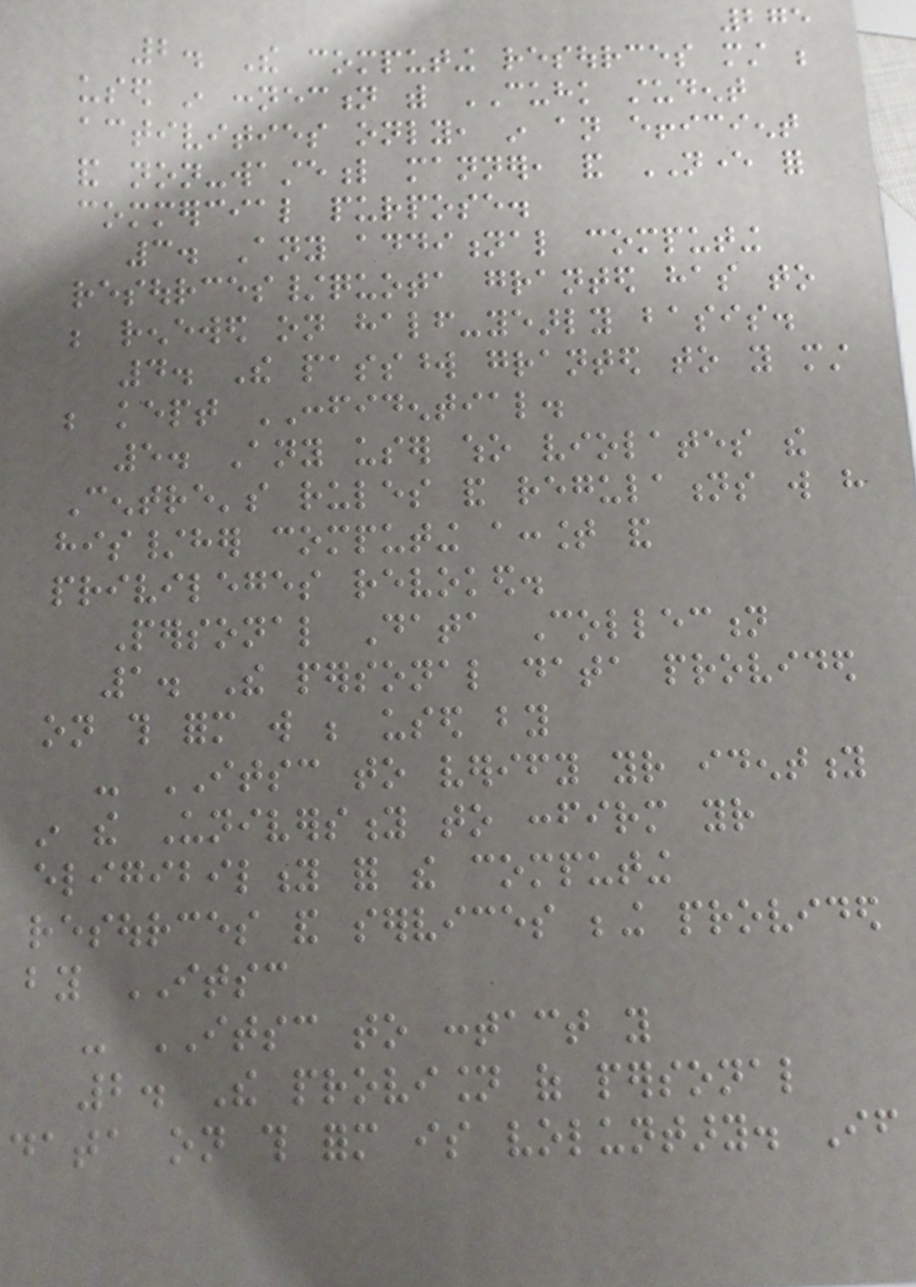275
2. The computing resources must be
used in connection with CUHK student
activities only, in an efficient
and non-wasteful manner, and NEVER for
commercial purpose.
3. Any additional computing
resources/quota granted has to
be renewed on half-yearly basis.
4. The password granted to you must
be kept CONFIDENTIAL.
5. Any user who violates the
Centre's rules and regulations will have
his/her computing account and
privileges revoked.
Personal Data Collection
1. The personal data provided
on this form will be used by
- ITSC to verify your identity
in the University to confirm your
eligibility for the computing
resources and services being provided
by ITSC
- ITSC to contact you
2. The provision of personal
data on this form is voluntary. If
